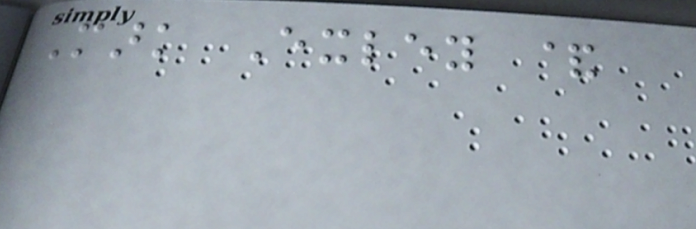Mark Exley &
